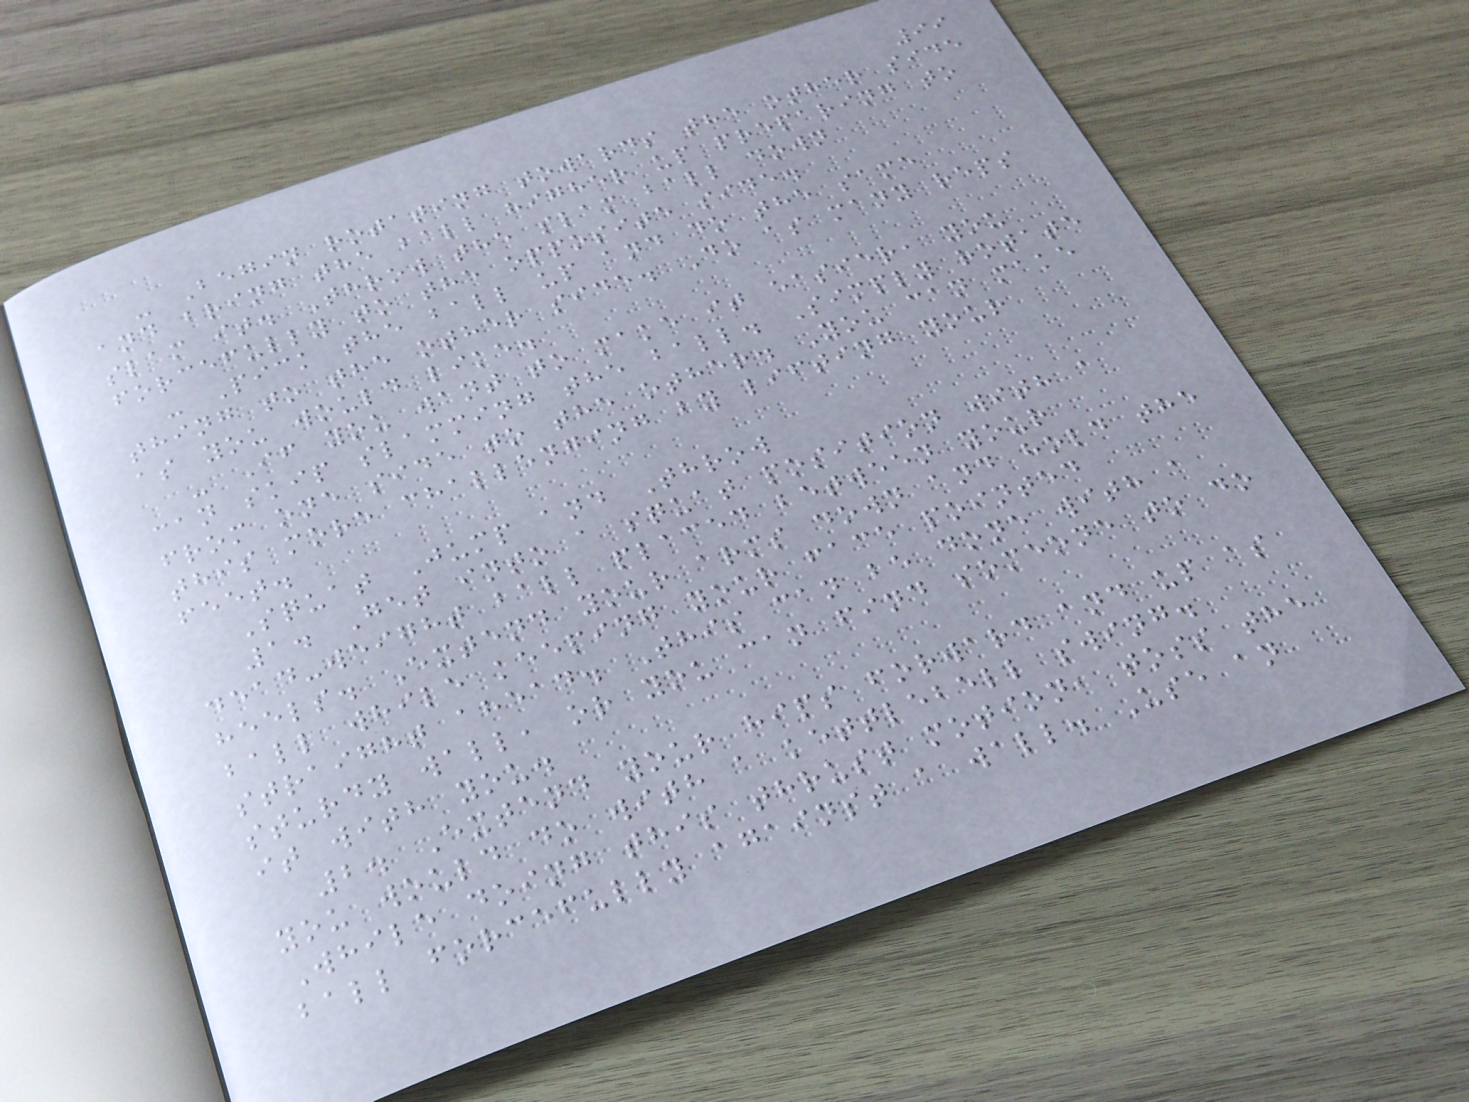99
- Begin rotating towards the other side
and bring the ball higher up preparing to
slam it. Throw the slam ball down
forcefully to the opposite side.
- Pick the ball up and do the same
thing to the other side. Do as many reps
as you would like.
- If you want to make it easier, you
can skip slamming the ball. Simply rotate
from one side to the other. You can make
this more challenging by lifting your
feet.
Squat Jump and Throw
1. Get into a squat position with a
dead-weight ball placed between your
heels. Extend your arms down and hold the
ball while keeping your face pointed
straight ahead. This can be done with a
sturdy wall, or you can find someone to do
it with you.
2. Extend your hips forward and up as
you would do with a kettlebell swing.
While doing this thrust motion, toss the
ball forcefully against a wall. Use an
